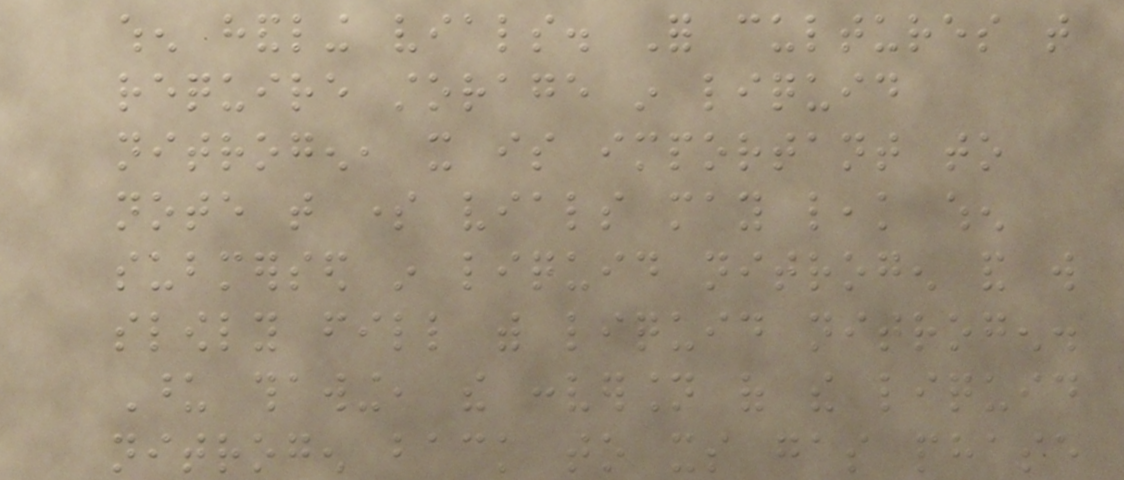when handling vials. For cultures that
require storage in liquid
nitrogen, it is important to
note that some vials may leak when
submersed in liquid nitrogen and will
slowly fill with liquid nitrogen.
Upon thawing, the conversion of the liquid
nitrogen back to its gas phase
